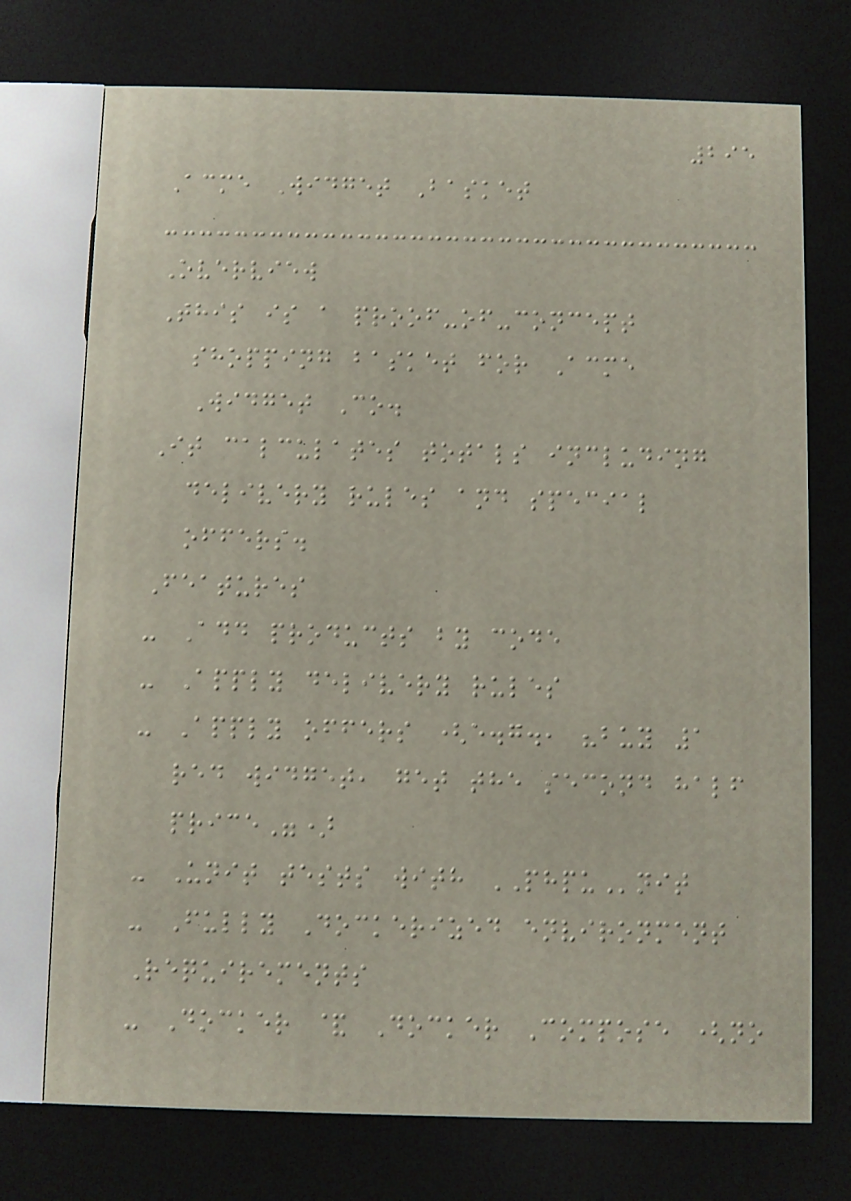295
Acme Widget Basket
Overview
This is a proof-of-concept
shopping basket for Acme
Widget Co.
It calculates totals including
delivery rules and special
offers.
Features
- Add products by code
- Apply delivery rules
- Apply offers (e.g., "buy 1
red widget, get the second half
price")
- Unit tests with PHPUnit
- Fully Dockerized environment
Requirements
- Docker & Docker Compose (no
